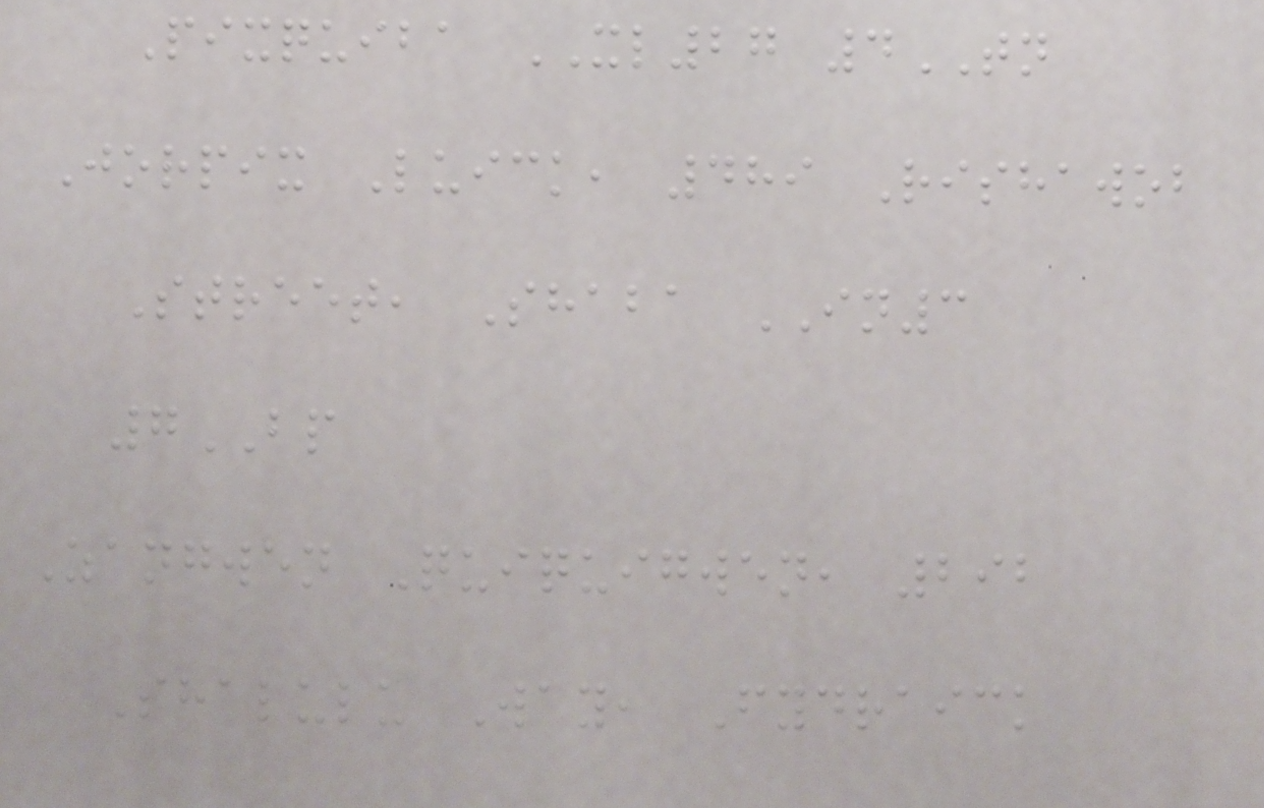Pixquiba XL27 4TN
Jorpix Luick, 489 Rishawob
Street, Shaba IN3
7BP
Zangwen Quiquigwen, 292
Shalulu Way, Fydraick
